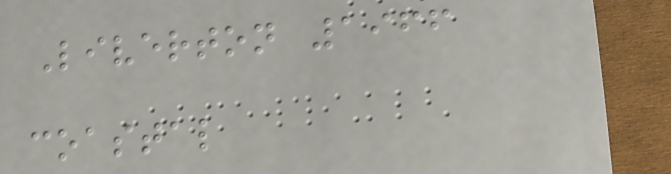Liverton 1966
coastal
